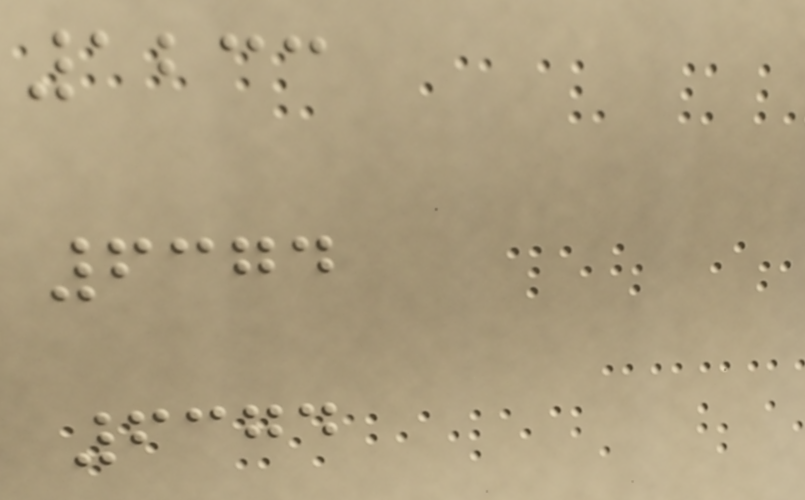1233
6374
6374
